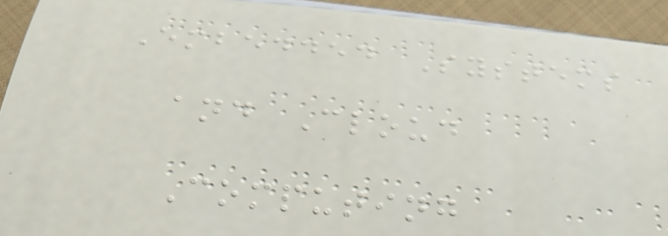Embedded Systems
and Cloud
Computing
